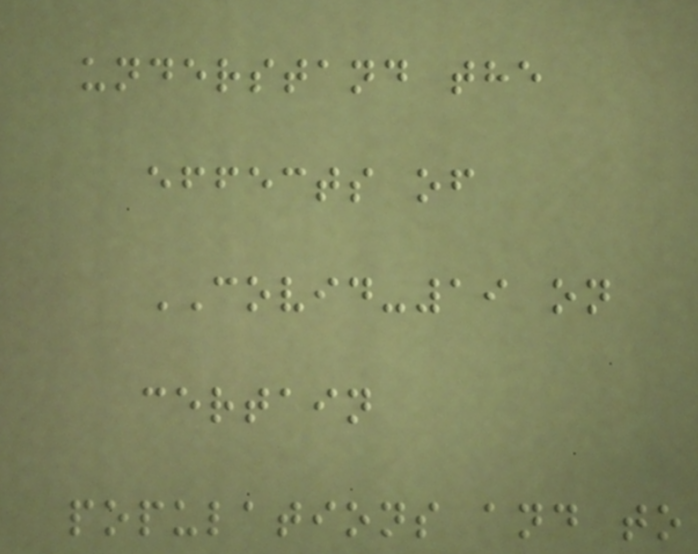understand the
effects of
COVID-19 on
certain
populations and to
